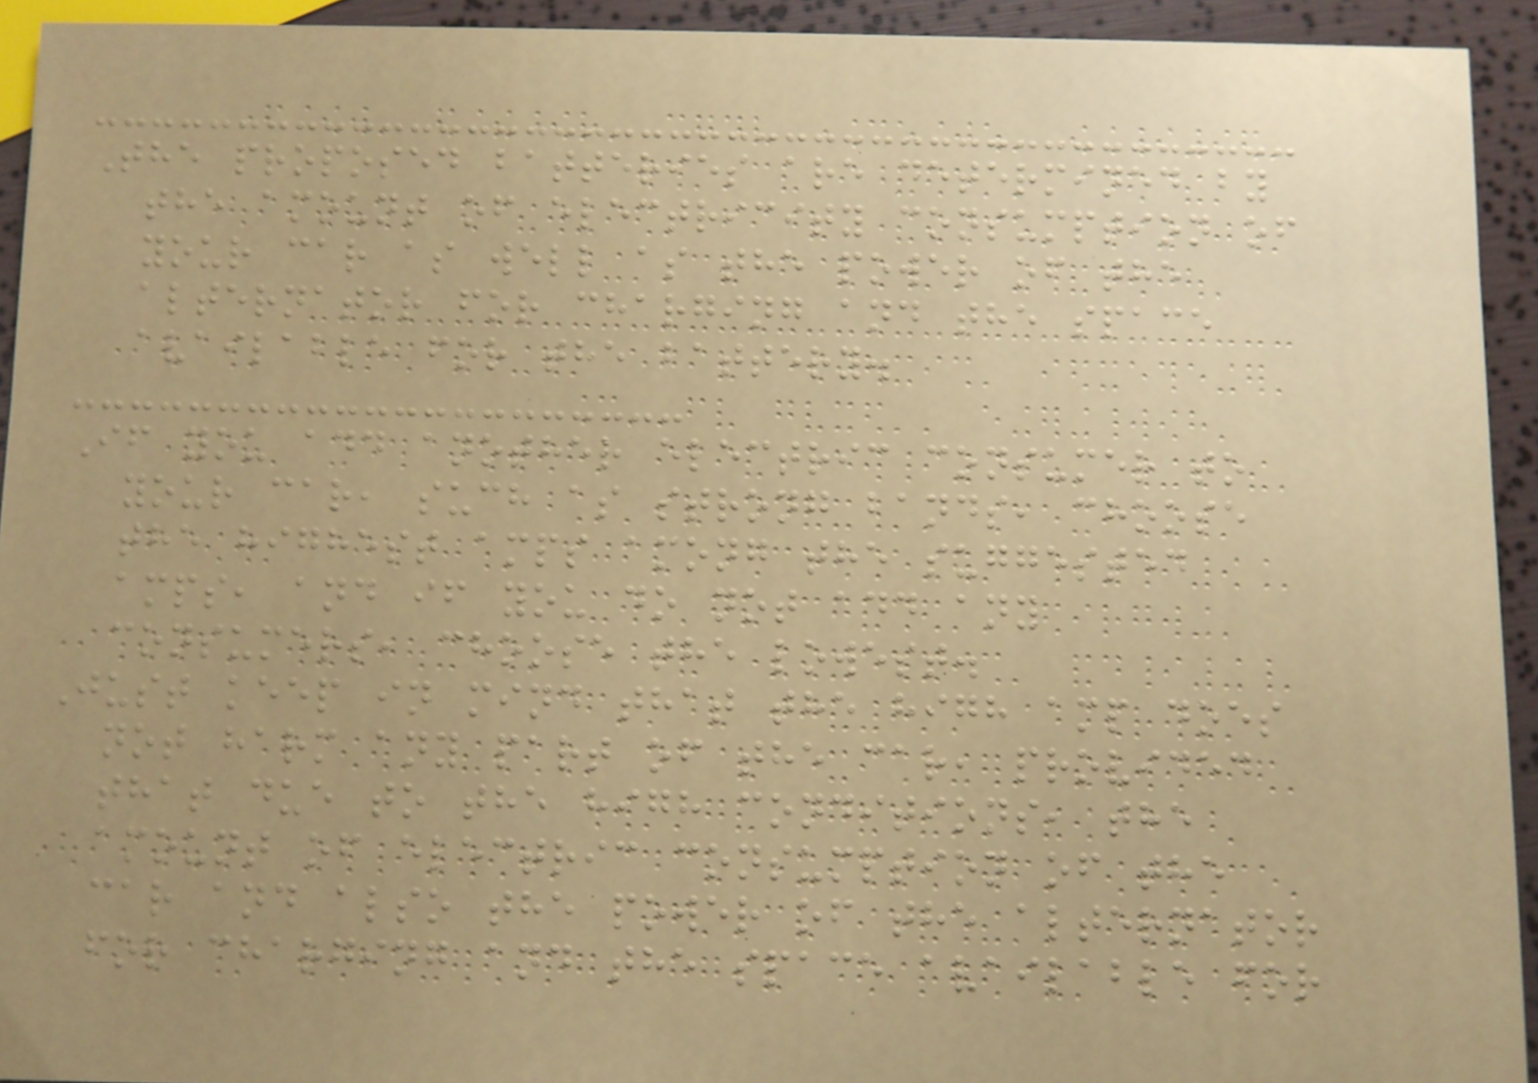The proposed batteries are determined by
the amount of electricity consumption of
your car as well as the power of the
alternator for charging and the space
available for the battery.
If you add another electric consumer to
your car, such as strong bands, choose
the highest amps among the suggested
amps, and if you do not add any
consumers, choose the lowest.
Just keep in mind that the high amp does
not harm any part of the car, provided
that due to the high conditions, the
amount of electric consumption of the
car and also the power of the alternator
for charging and the space available for
